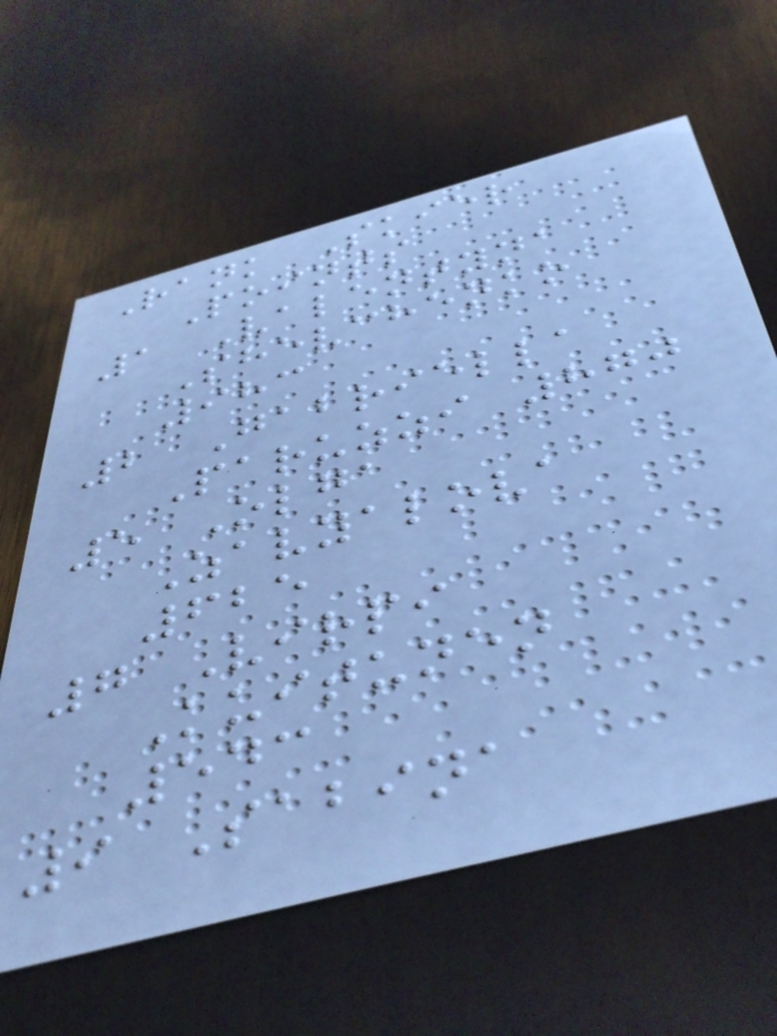Rank Skier
Points
1 Valentyna
Shevchenko
983
2 Gabriella
Paruzzi 870
5 Olga
Zavyalova
625
7 Virpi
Kuitunen
543
9 Sabina
